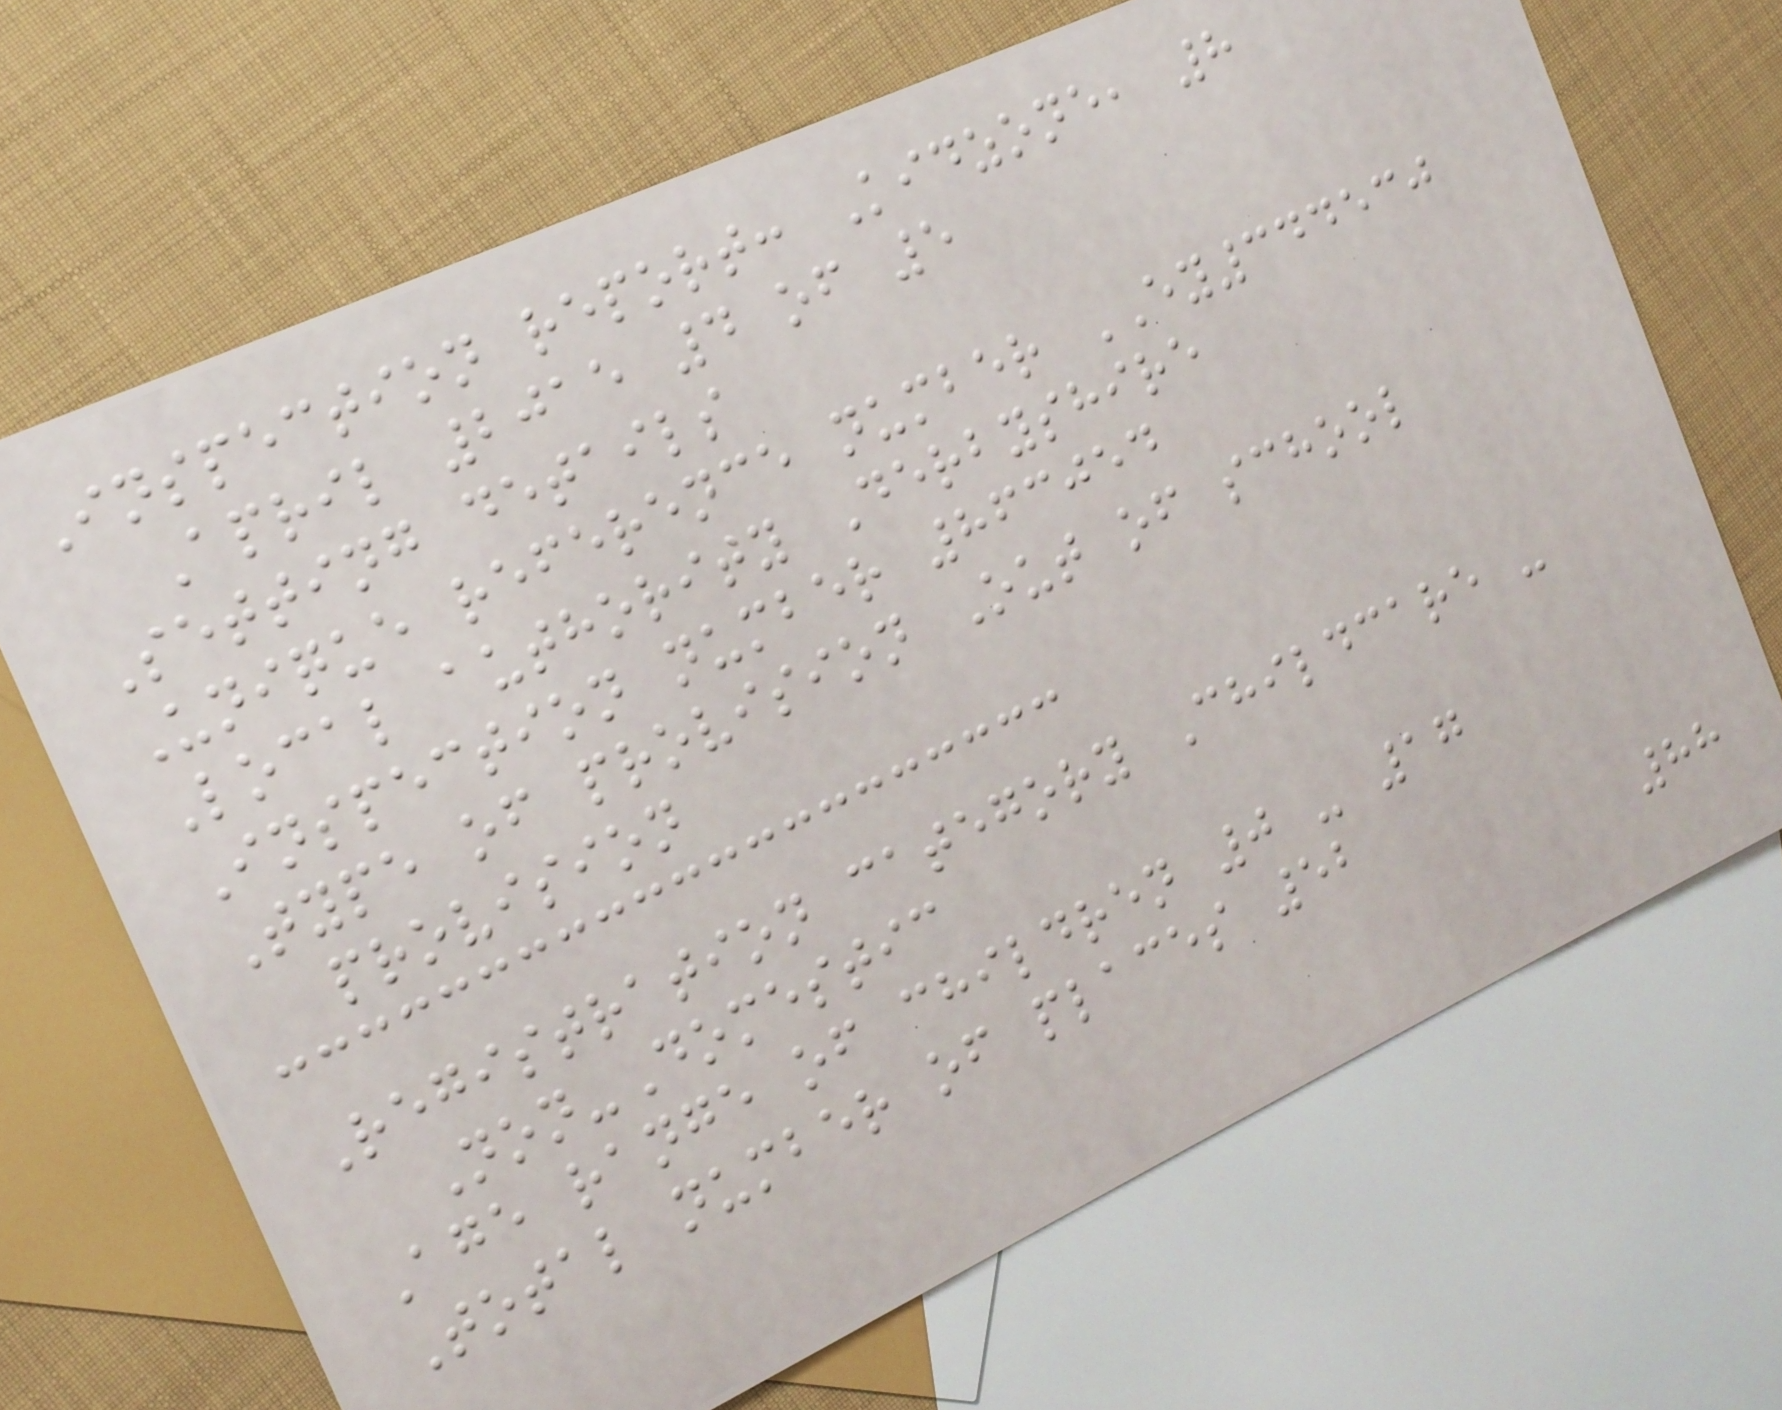Inspection report: Kidzone, 8
April 2015 4 of 5
Setting details
Unique reference number EY344530
Local authority Derbyshire
Inspection number 863054
Type of provision Out of school
provision
Registration category Childcare -
Non-Domestic
Age range of children 0 - 17
Total number of places 52
88
